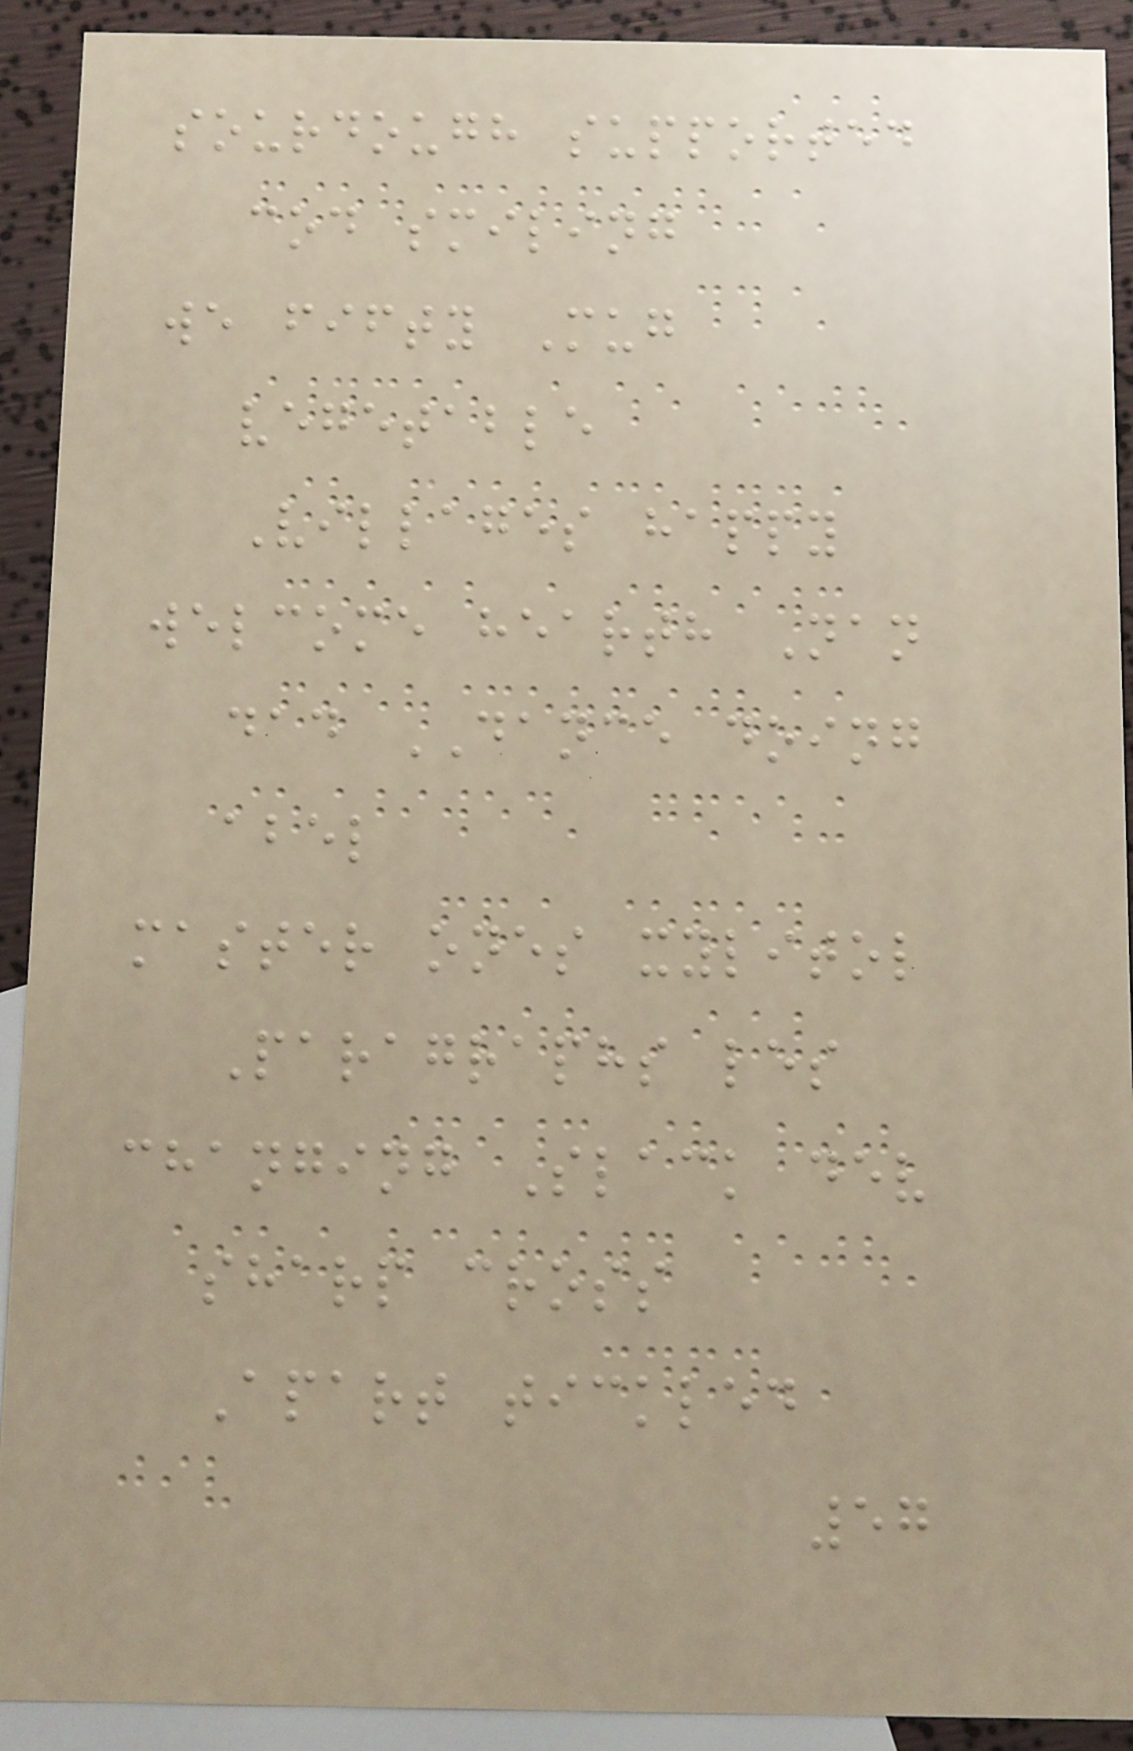sourdough supported
cod smiling
we fifty Mug
vegetable
Villages happy
welcome hearth Nan
dad DANCE doing
abel
master ones xylitol
Paragraphs les
changing Slack dev
sharp cross
Apart tickled
57
